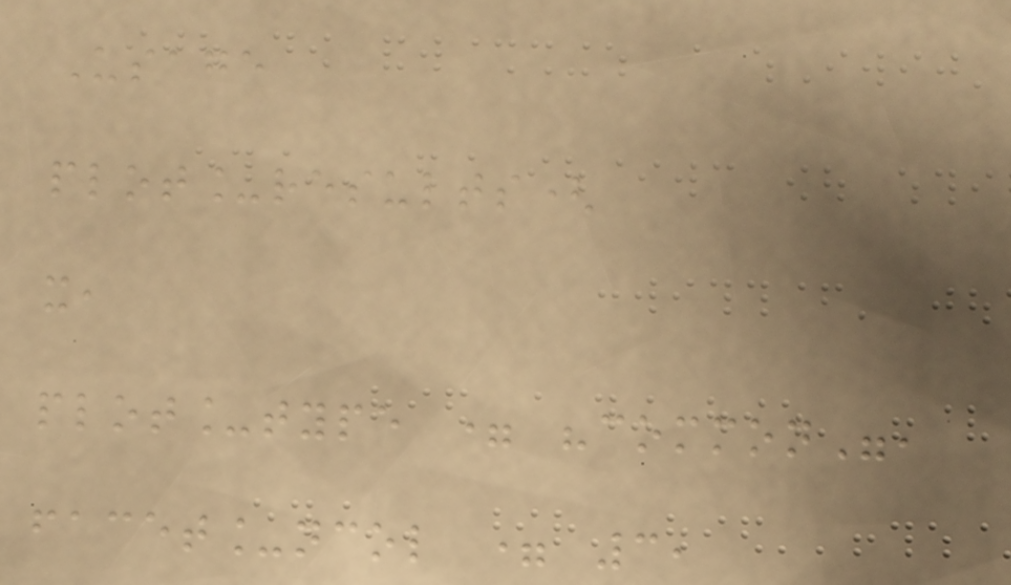Usage
plot_results(
x,
plot_type = "common",
facet_ncol = 3,
